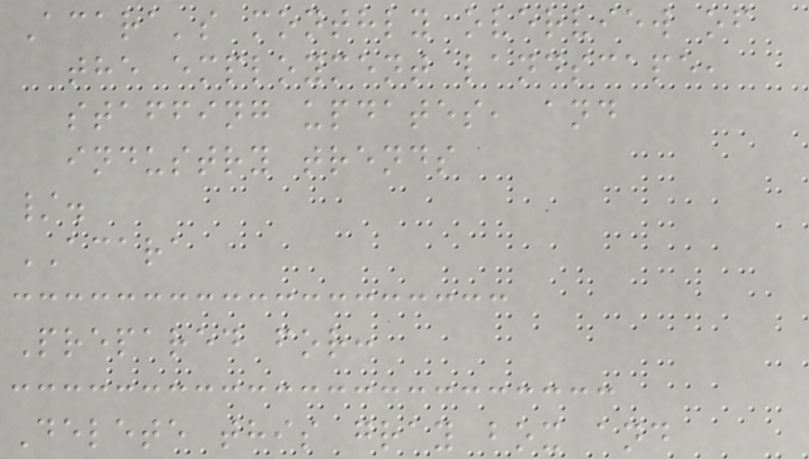Acara's monthly overview of
the employment landscape,
staffing updates, and
industry trends
/.
ACARA
Prepared for:
Delete this gray box and
